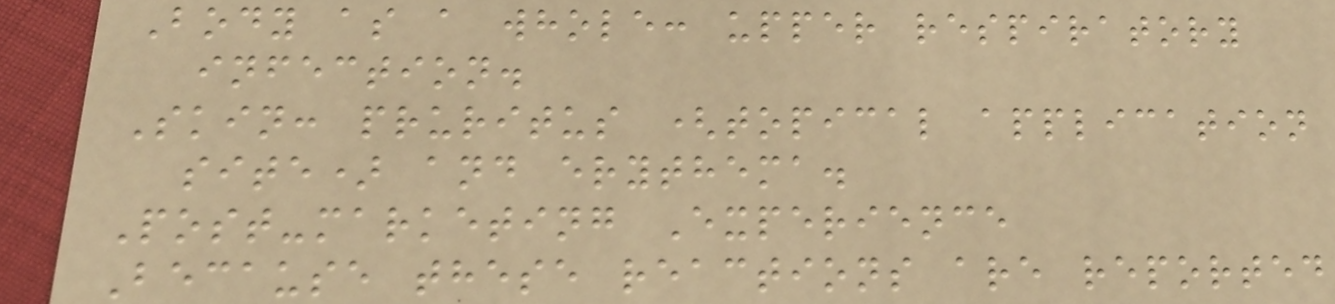Body as a whole: upper respiratory
infection.
Skin: pruritus (topical application
site) and erythema.
Post-marketing Experience
Because these reactions are reported
